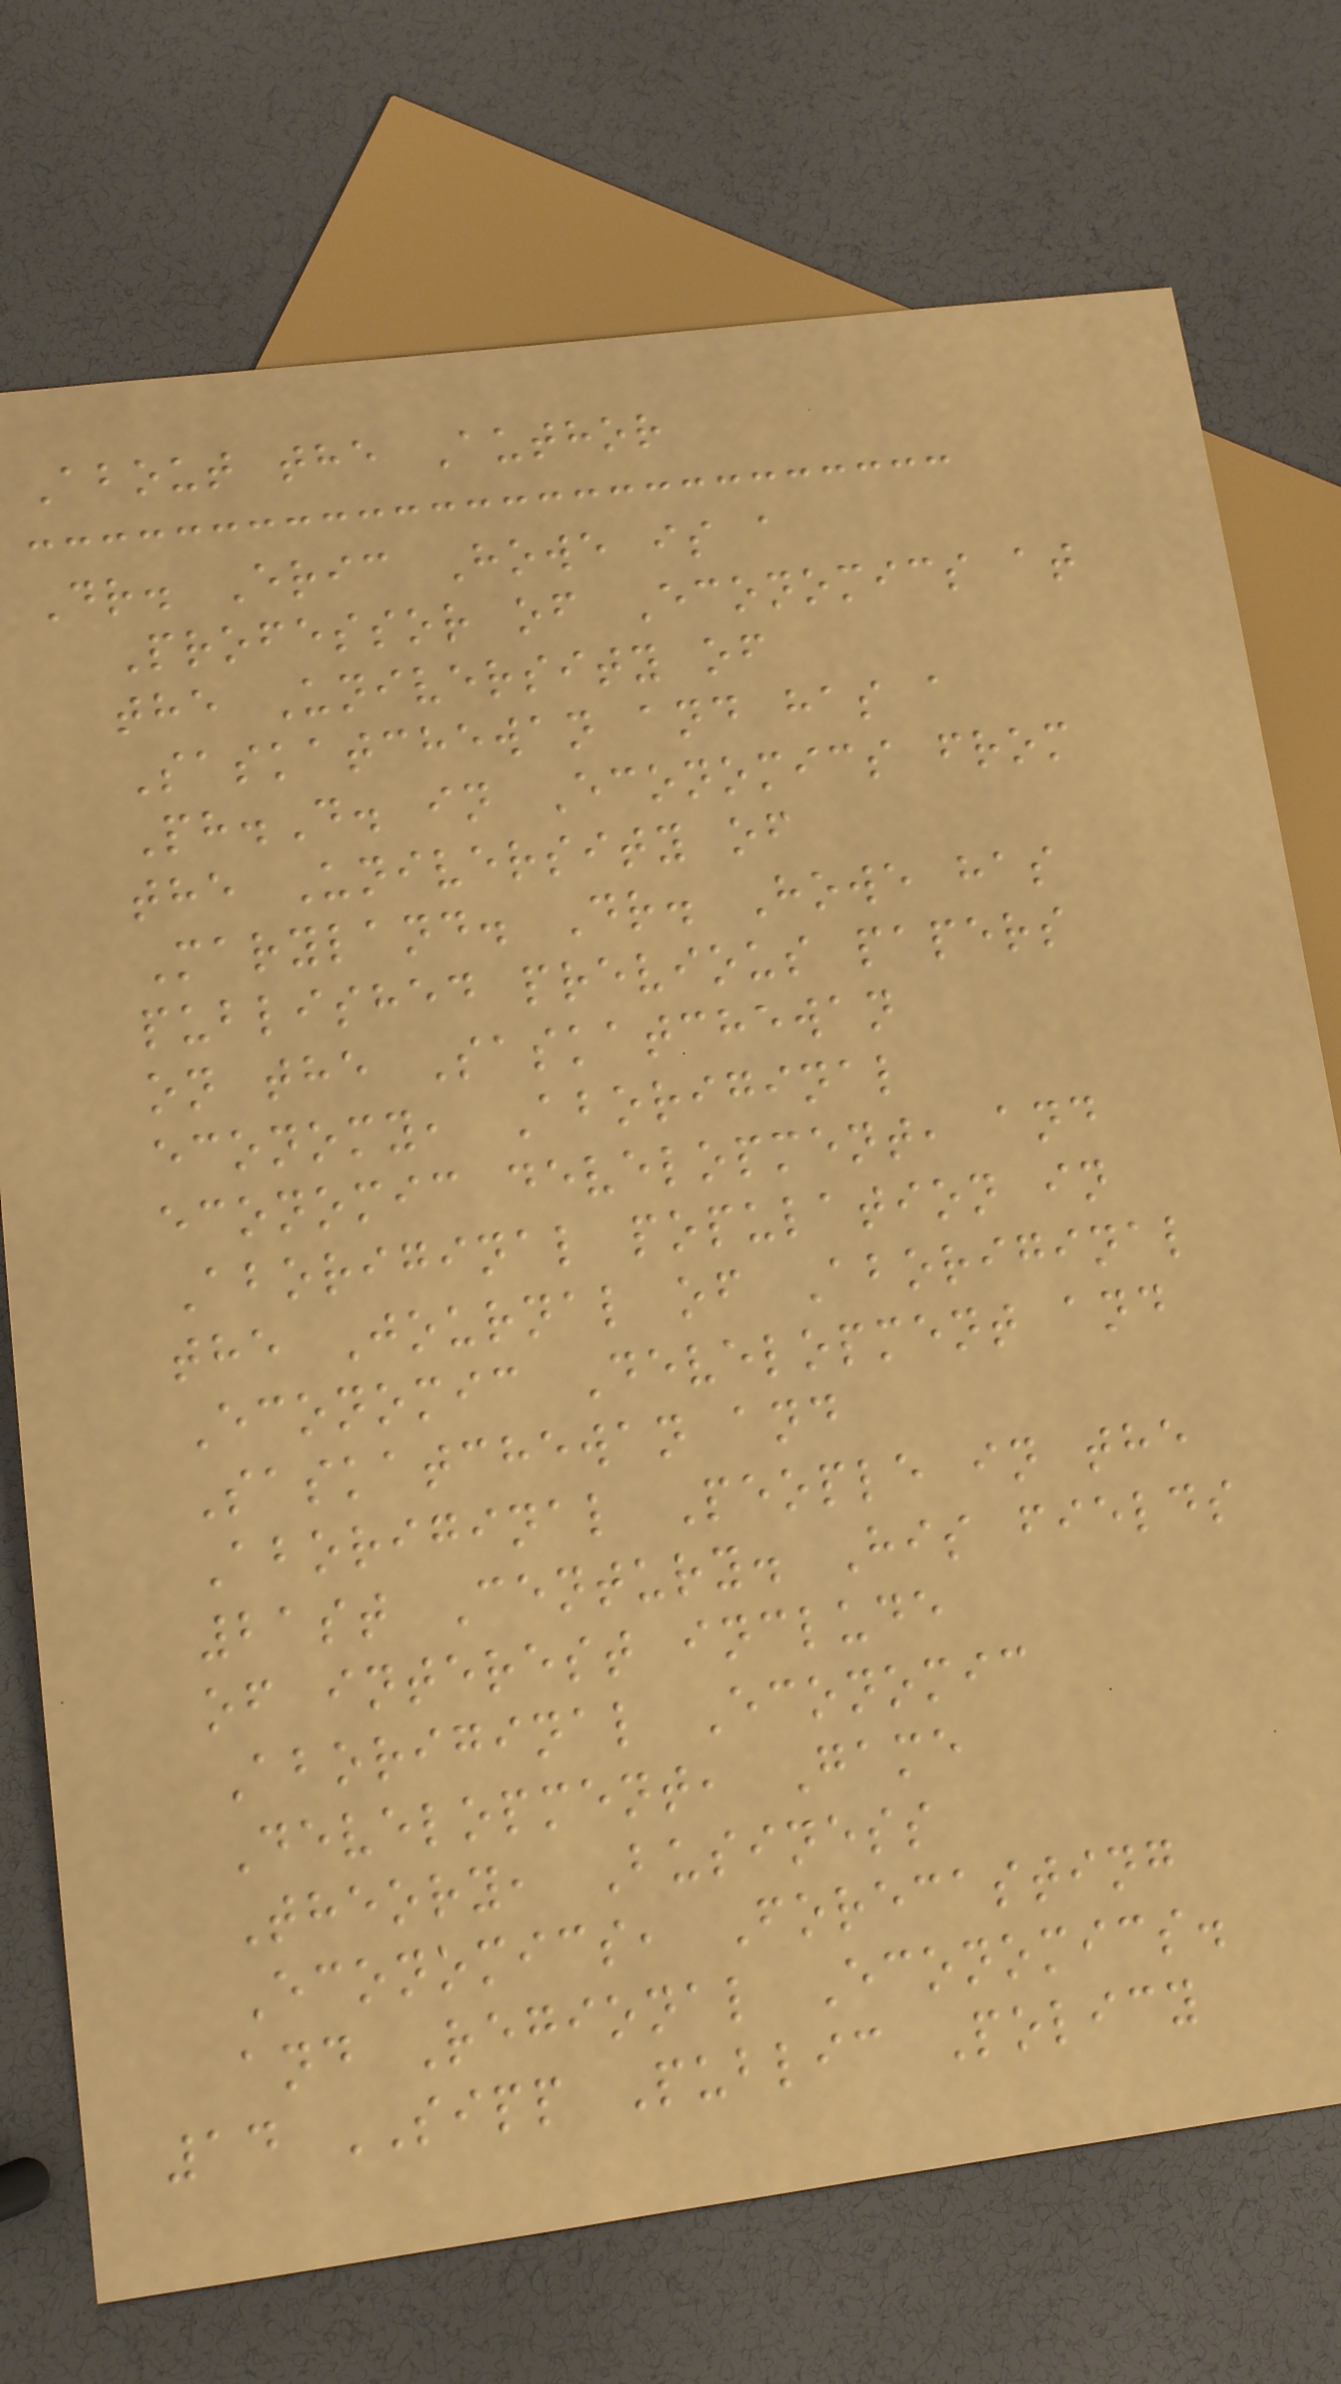About the Author
Dr. Eric Howe is a
Professor of Economics at
the University of
Saskatchewan and has a
Ph.D. in Economics from
the University of
Maryland. Dr. Howe has
published previous papers
on the Saskatchewan
economy, Aboriginal
economic development, and
Aboriginal population in
the Journal of Aboriginal
Economic Development and
Saskatchewan and
Aboriginal People in the
21st Century. His fields
of interest include
Aboriginal Economic
Development, Game
Theory, Business
Economics, Forecasting
and Regional Economics.
14 SIPP Public Policy
